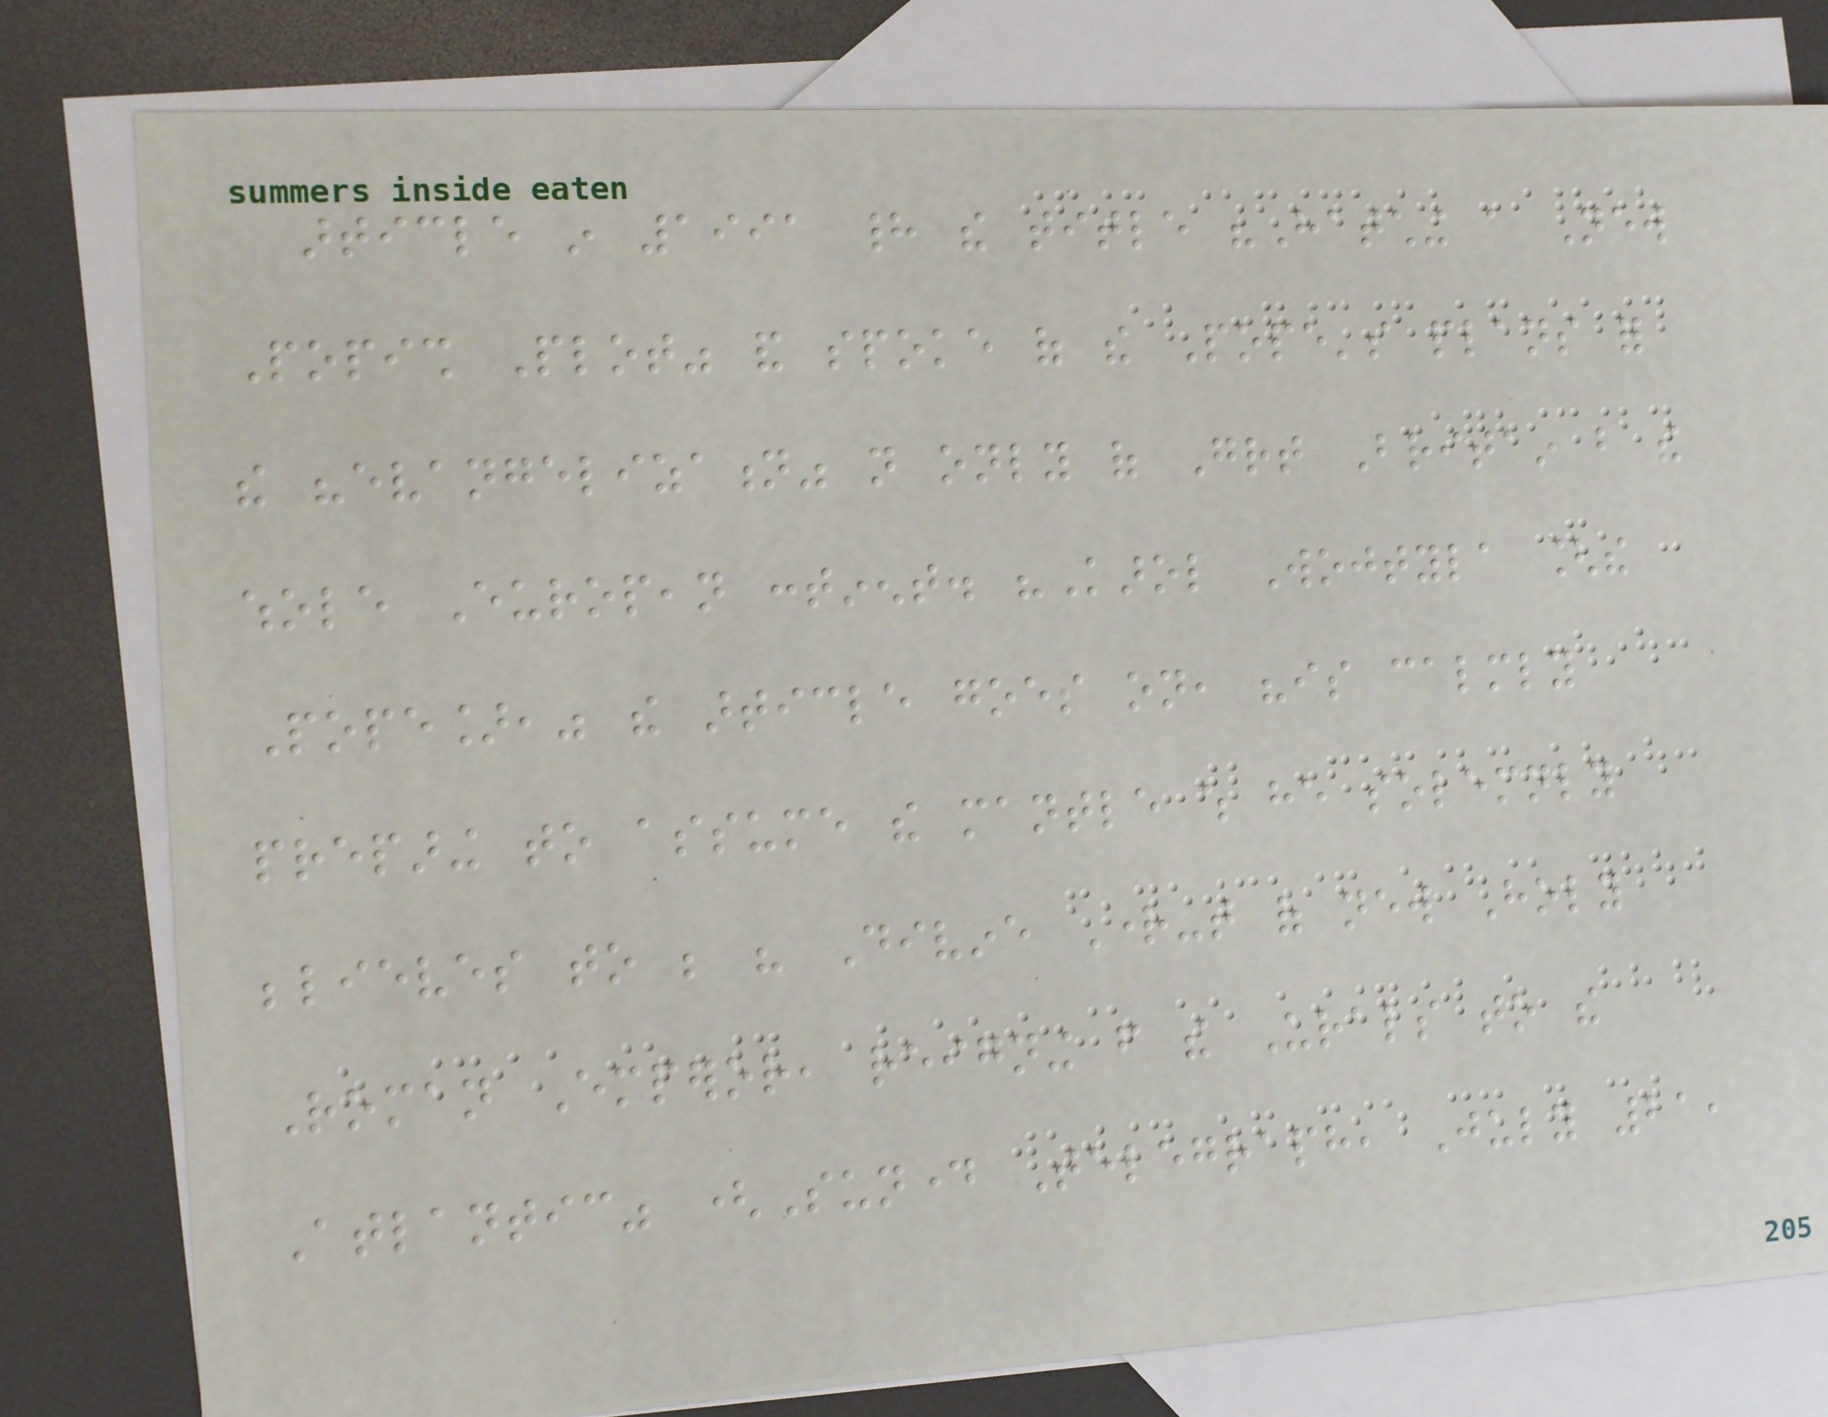article in 1991 had the title "Hatching a New
Popish Plot" and spoke of the Pope's plans for
the "evangelization" not only of Great Britain but the
whole European continent. "Karol Wojtyla [the
Pope]," the article goes on, "is calmly
preparing to assume the mantle which he solemnly
believes to be his Divine Right-that of new Holy
Roman Emperor, reigning from the Urals to the
Atlantic" (Sunday Telegraph, July 21,
